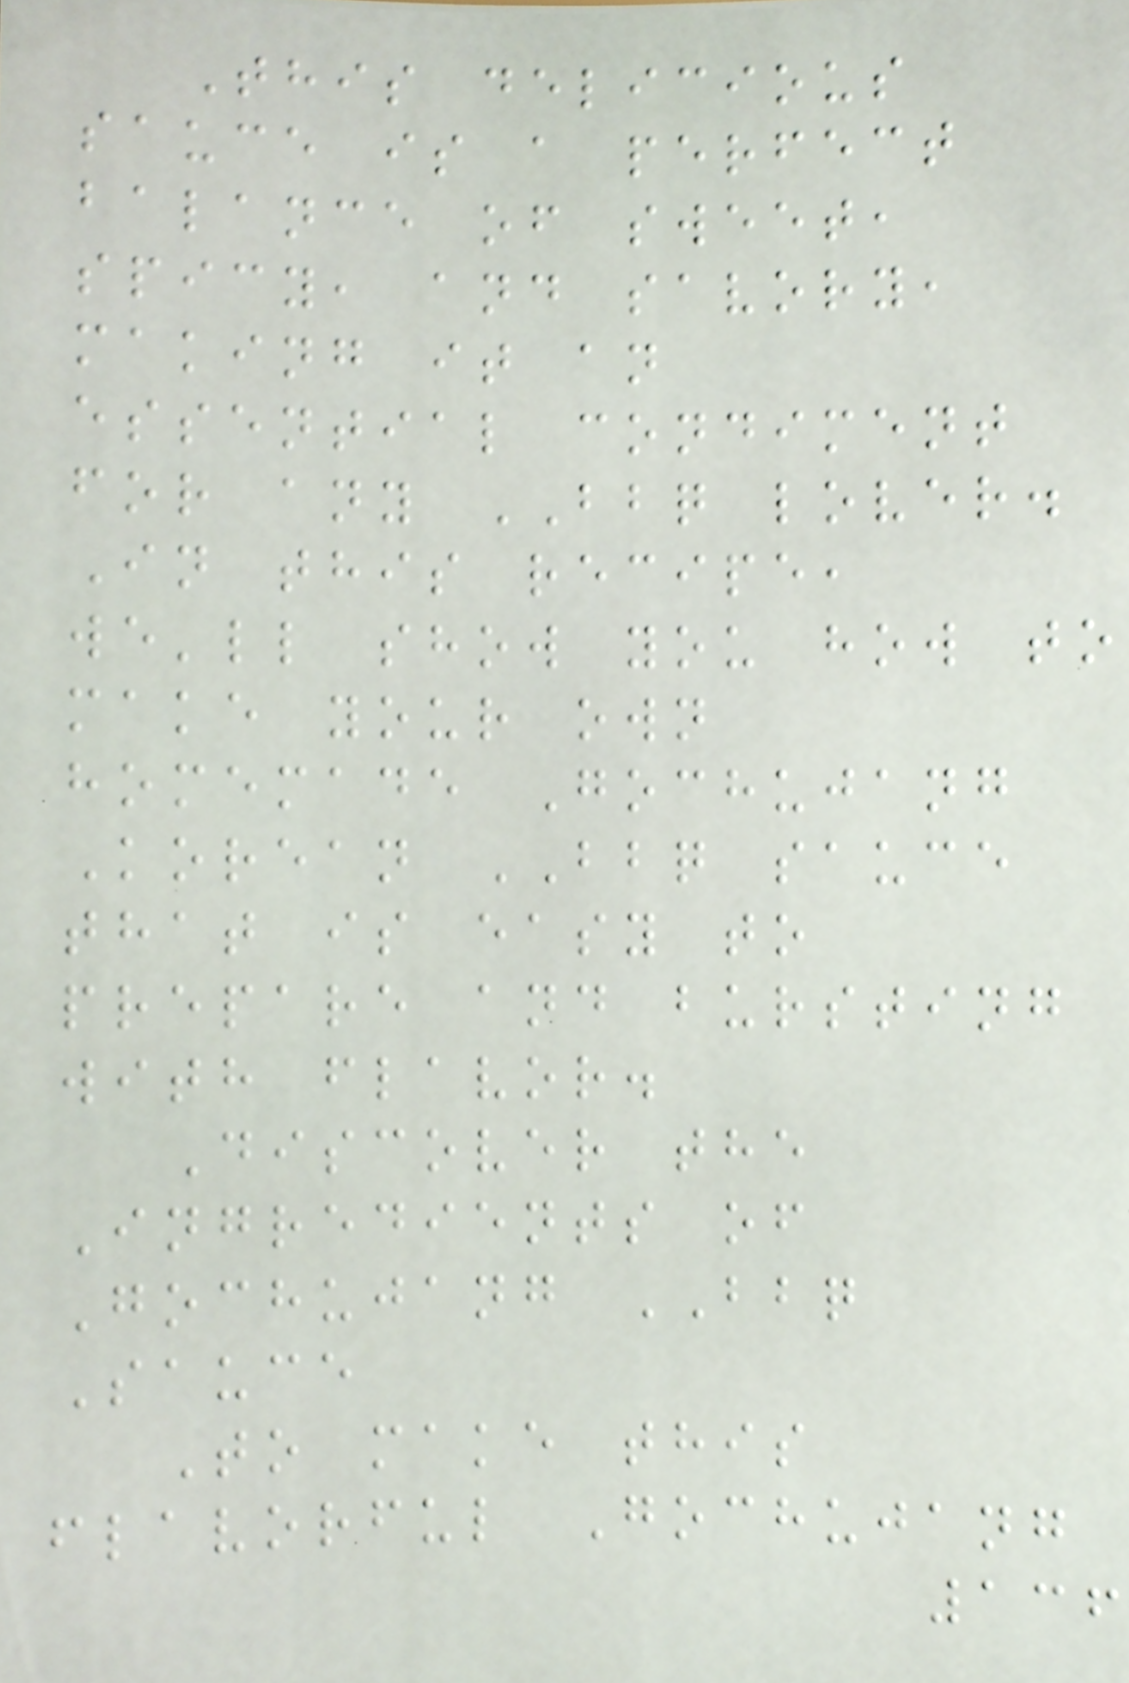This delicious
sauce is a perfect
balance of sweet,
spicy, and savory,
making it an
essential condiment
for any BBQ lover.
In this recipe,
we'll show you how to
make your own
homemade Gochujang
Korean BBQ sauce
that is easy to
prepare and bursting
with flavor.
Discover the
Ingredients of
Gochujang BBQ
Sauce
To make this
flavorful Gochujang
136
